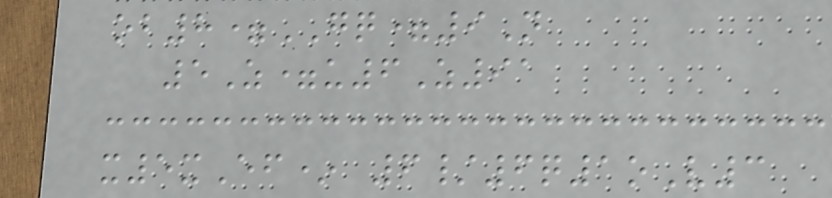ob8=GQ=9N
5Z=u6Z91
x5xEf* 6/6q1oV3
